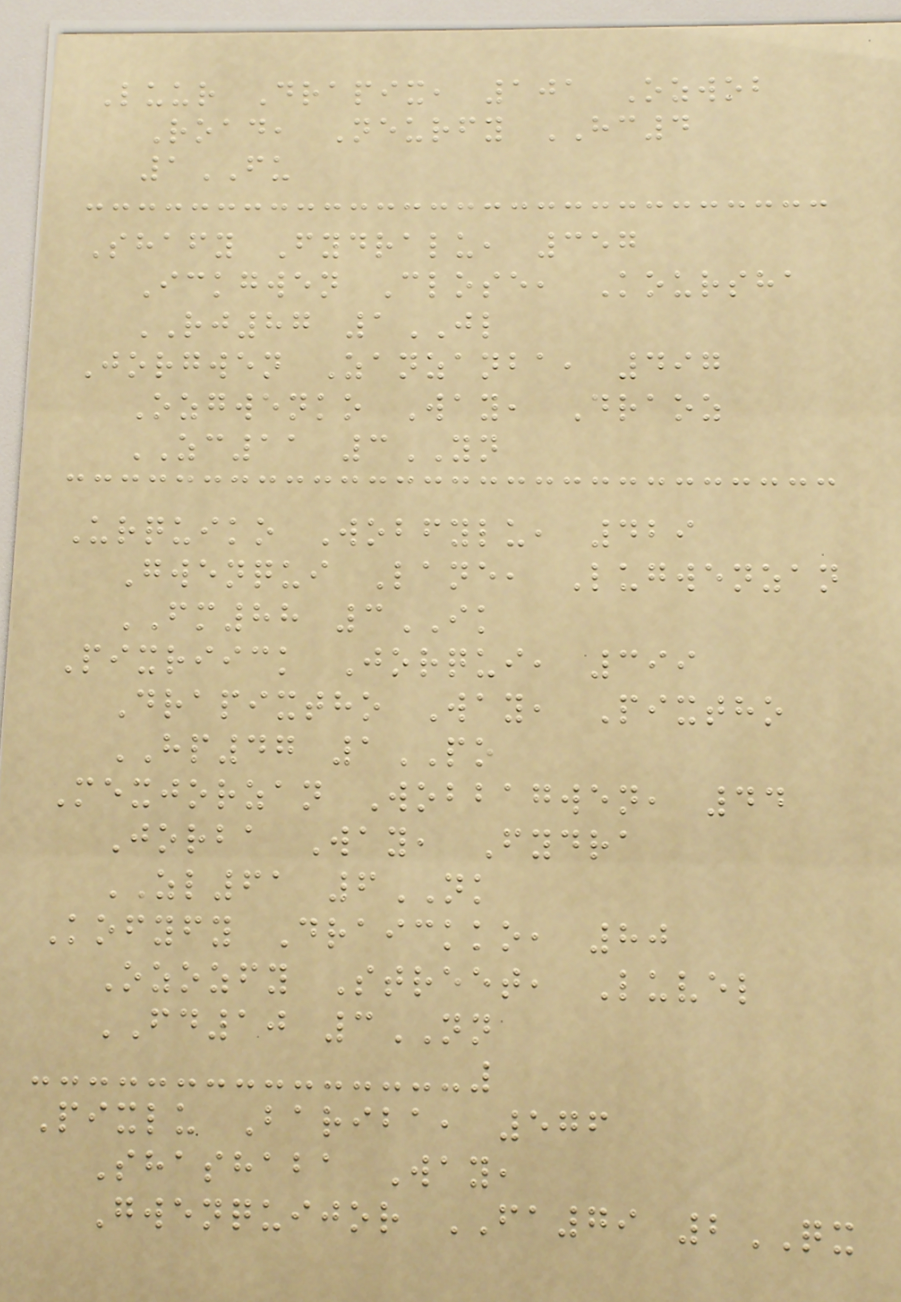Luur Drapix, 101 Ozwob
Road, Neurfy HC4
1FU
Shafy Fydralu, 357
Ickgwen Close, Koursha
RJ87 1JL
Jorgwen Zanzanba, 497
Ozgwenko Way, Draoz
ZC11 3YN
Urquiko Wobfylu, 429
Gwenqui Lane, Lugwenzan
FM88 3IK
Pixriick Jorqui, 399
Drapixtho Way, Pixtho
HP47 1PO
Mexjorzan Wobbagwen, 44
Jorba Way, Fydra
ZL61 6NK
Kofyfy Draickko, 80
Ozozfy Street, Luvel
FD10 3NN
Pixlu Bariba, 576
Shashaba Way,
Gwenquijor FA79 2QX
